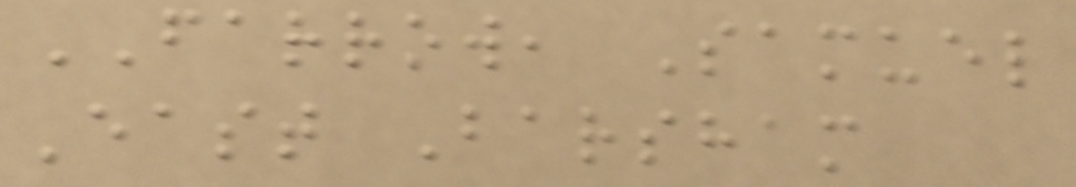FARROW, Samuel
East Barsham
